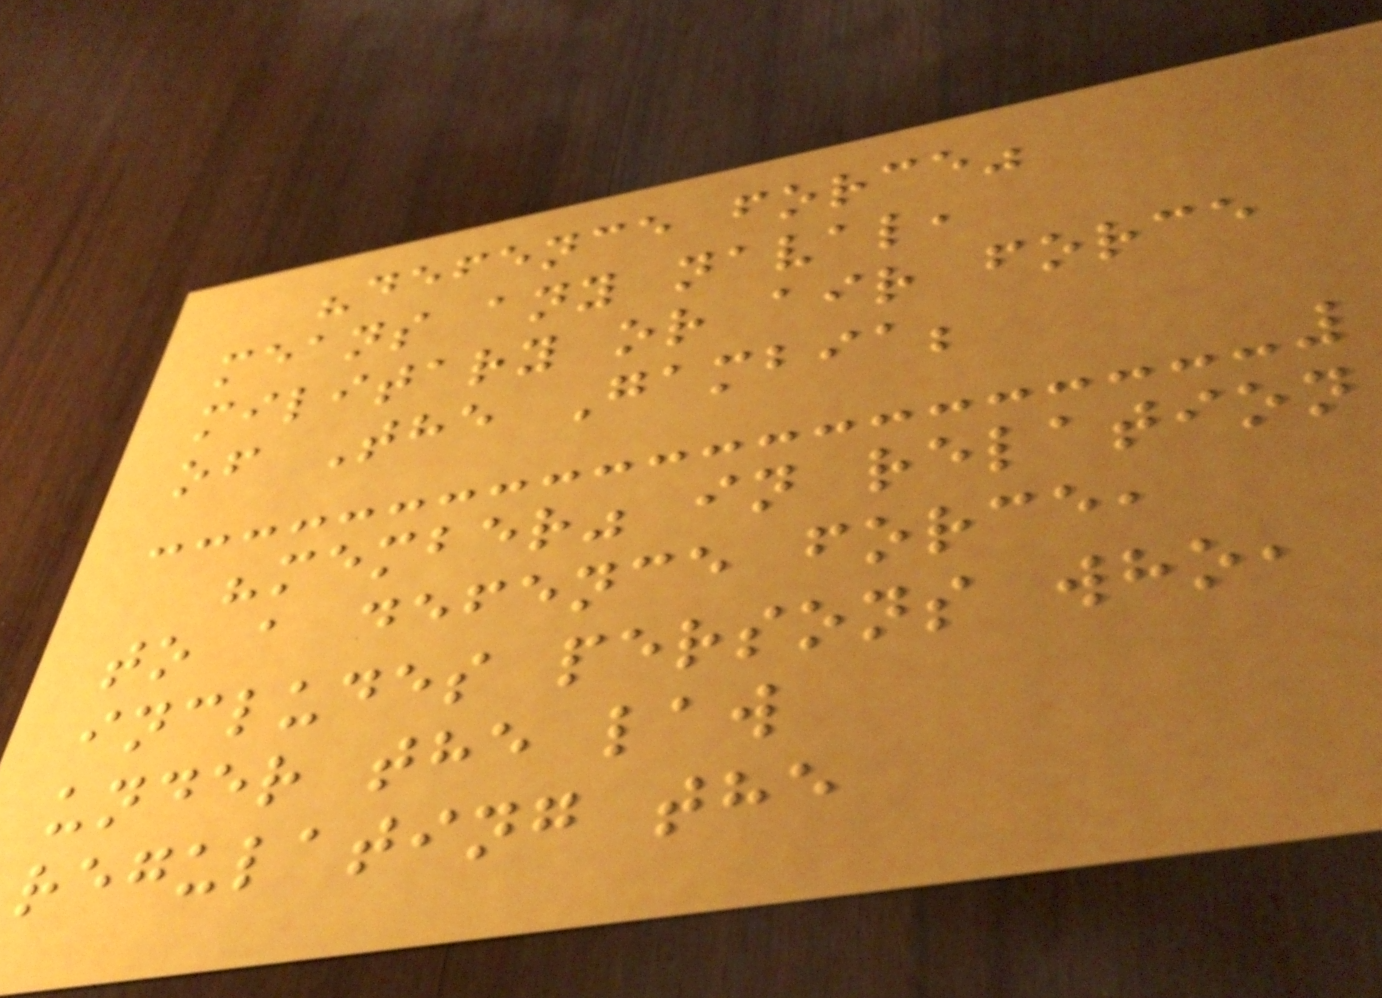"defence force"
means any naval,
military or air force
of The Gambia;
"member" in relation
to a defence force,
includes persons who,
under the law
regulating the
